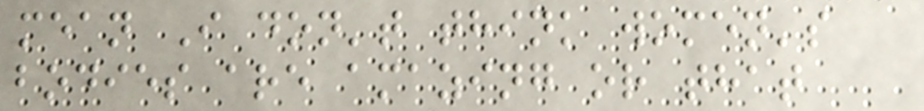mean I don't think women's
bodies are amazing or that
